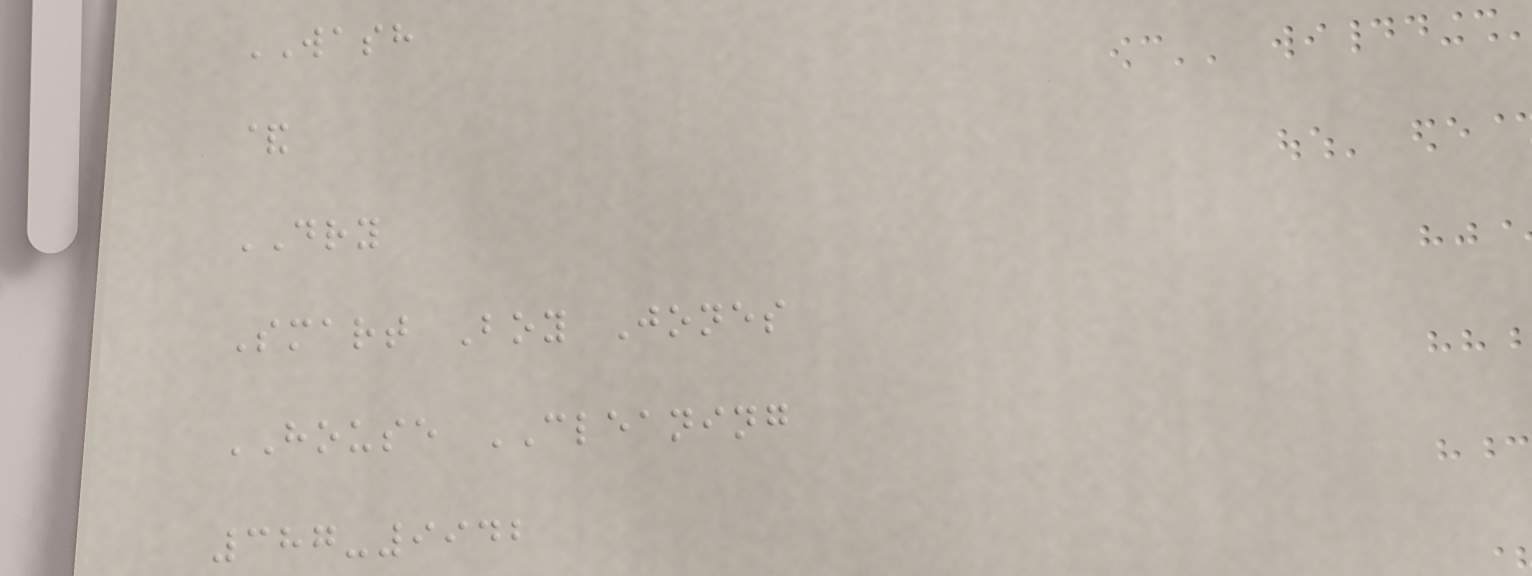WASH
&
DRY
Smart Boy Jones
HOUSE CLEANING
387-9942
